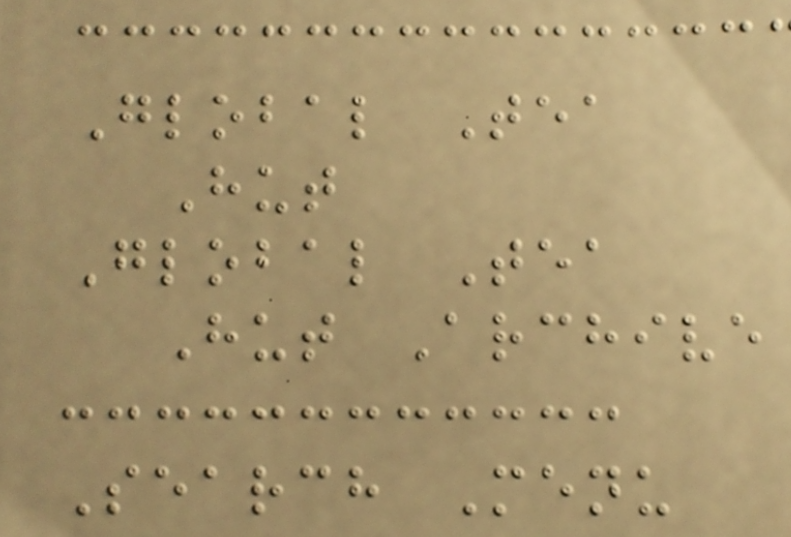Global Tea
Hut
Global Tea
Hut Archive
Search Menu
